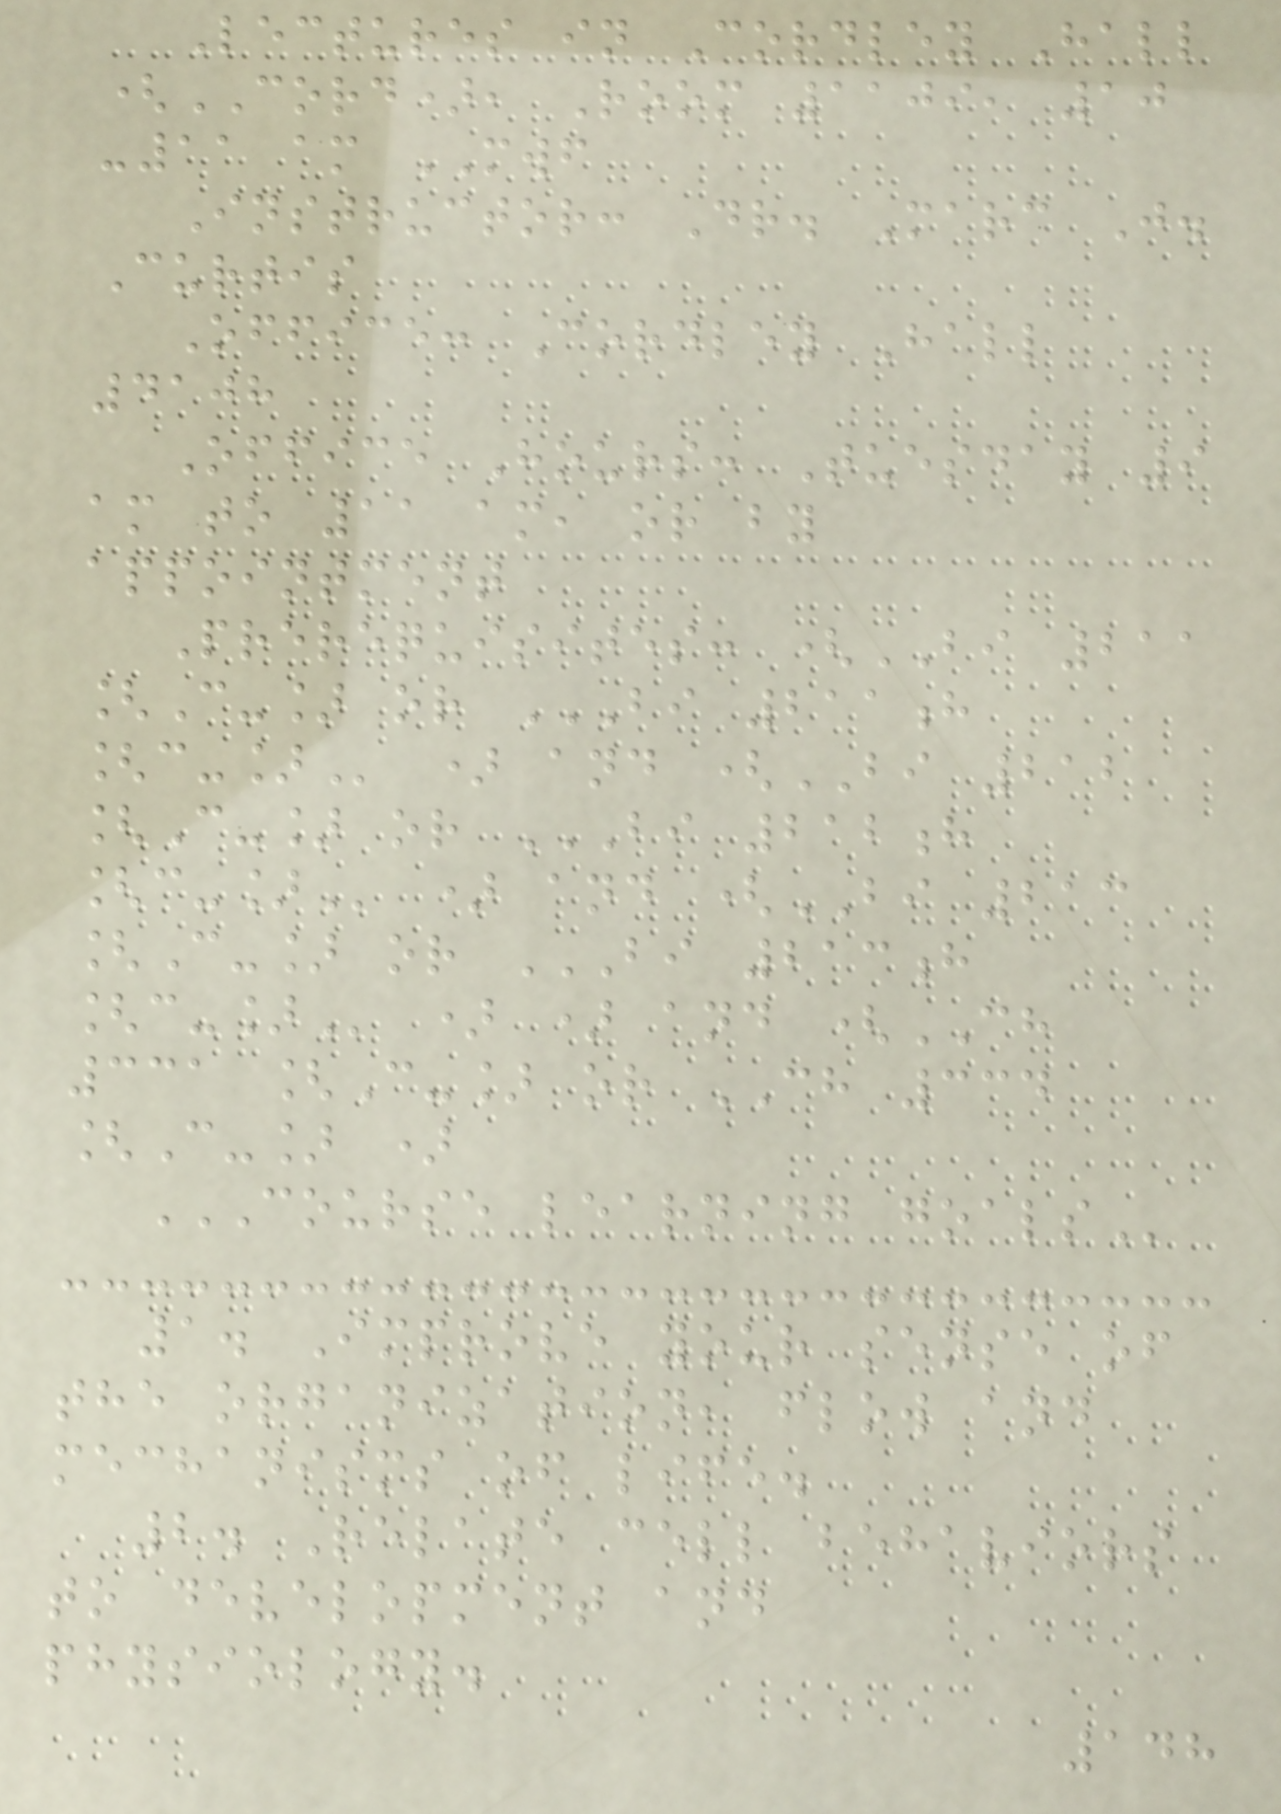Lectures in Cordley Hall
(CORD), Room 1109, 10
-11 am MWF
Instructor: Dr. Marc J.
Curtis
Office: Cordley Hall
4108
Office Hours: Tuesday 9
am to 11 am, or by
appointment
Prerequisites: (BI 211
[C-] or BI 211H
[C-] ) and (BI 212
[C-] or BI 212H
[C-] ) and (BI 213
[C-] or BI 213H
[C-] ) ) and (CH
331 [C-] or CH 334
[C-] )
COURSE LEARNING GOALS
1. Improve your sense of
the organization, flow and
mechanisms of life.
2. Relate cell behaviors
to development and
physiology.
148
